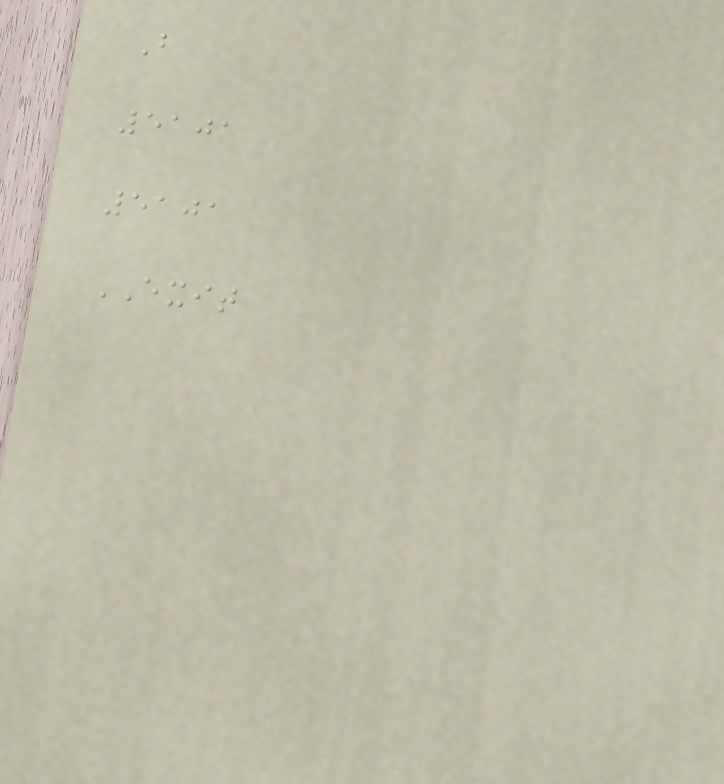B
5101
5101
EXIT
